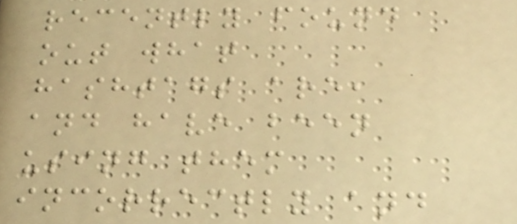recently found
out what
hashtags are,
and have been
using them
incorrectly and
